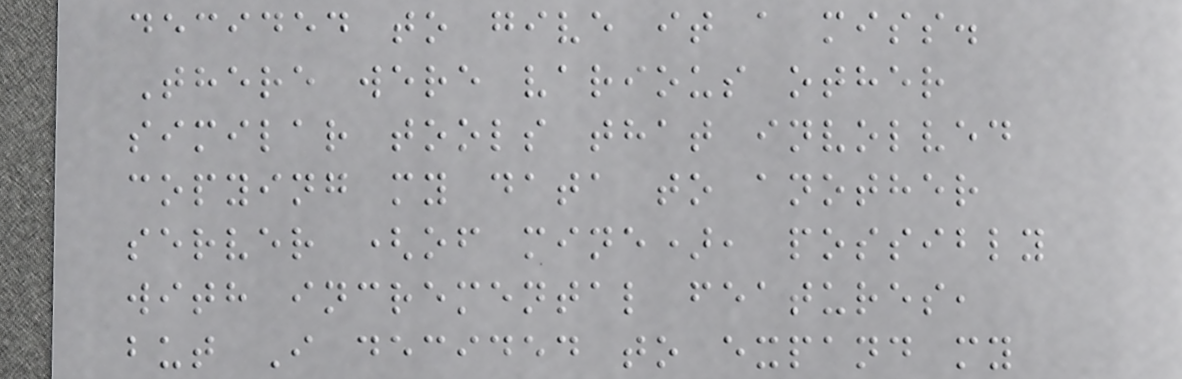decided to give it a miss.
There were various other
similar tools that involved
copying my data to another
server (of mine), possibly
with incremental features,
but I decided to expand my
